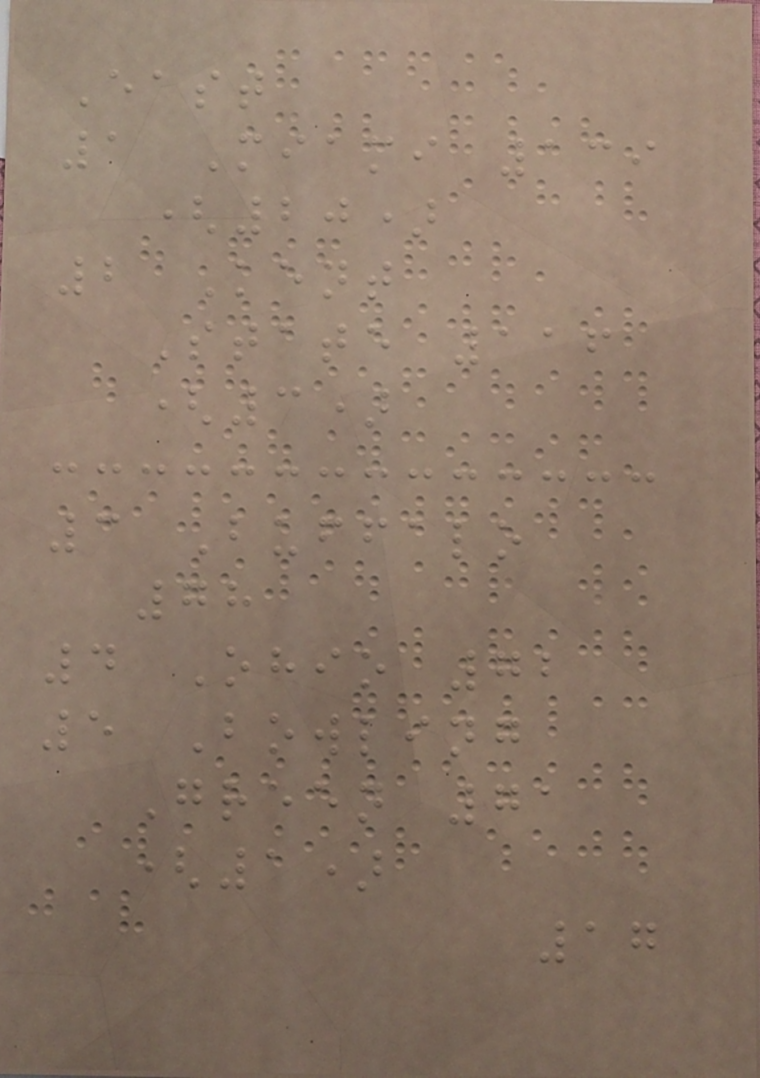East
1 Miami 139
(20)
2 Kent
State 116
(3)
3 Buffalo
78
4 Ohio 72
5 Bowling
Green 71
(1)
17
